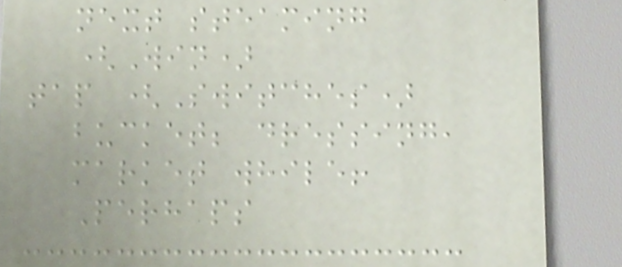next steaming
(Win)
tap (Switches)
bucket; dressing,
market while!
Perhaps
